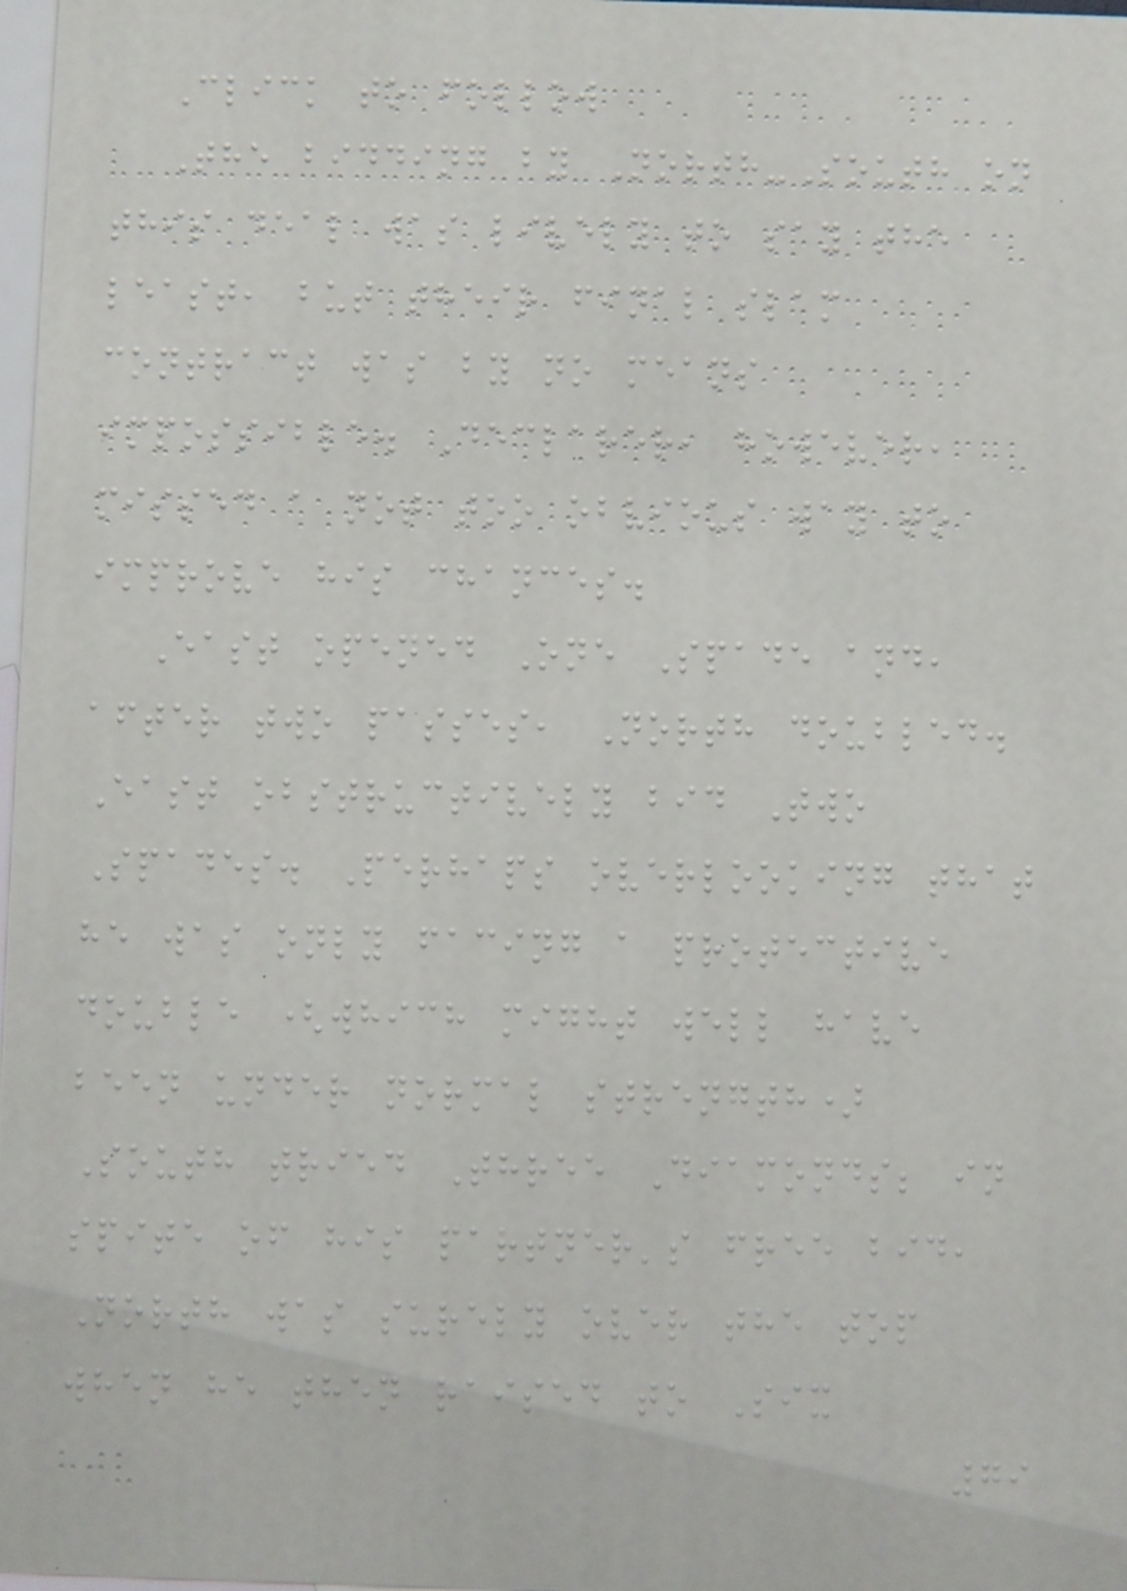Click to follow
The bidding by North-South on
this deal was lively to say the
least, but their final slam
contract was by no means
impossible. Declarer, however,
missed a not too obvious way to
improve his chances.
East opened One Spade and,
after two passes, North doubled.
East obstructively bid Two
Spades. Perhaps overlooking that
he was only facing a protective
double (which might well have
been under normal strength)
South tried Three Diamonds; in
spite of his partner's free bid,
North was surely over the top
when he then raised to Six
79
